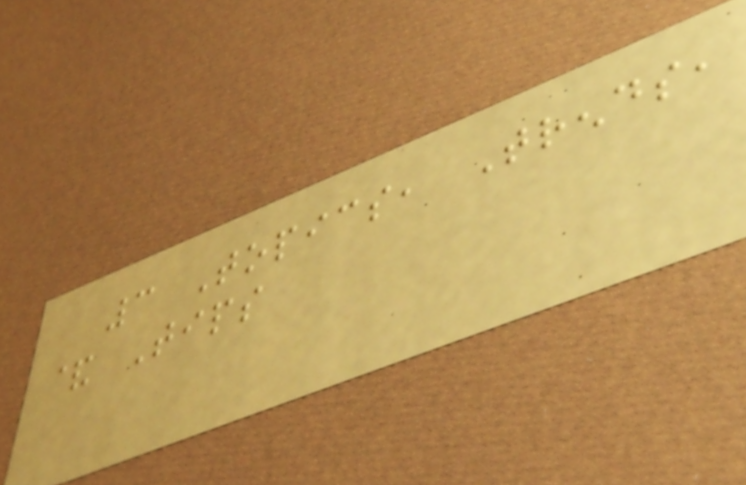3 Topics, Trends,
& Tips
